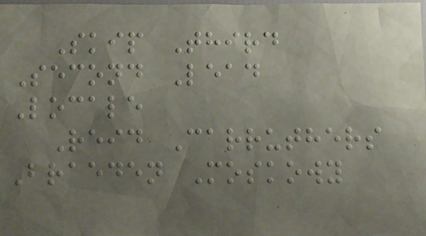Skip Third
Second Lead
Locale
Reid Carruthers
Braeden Moskowy
